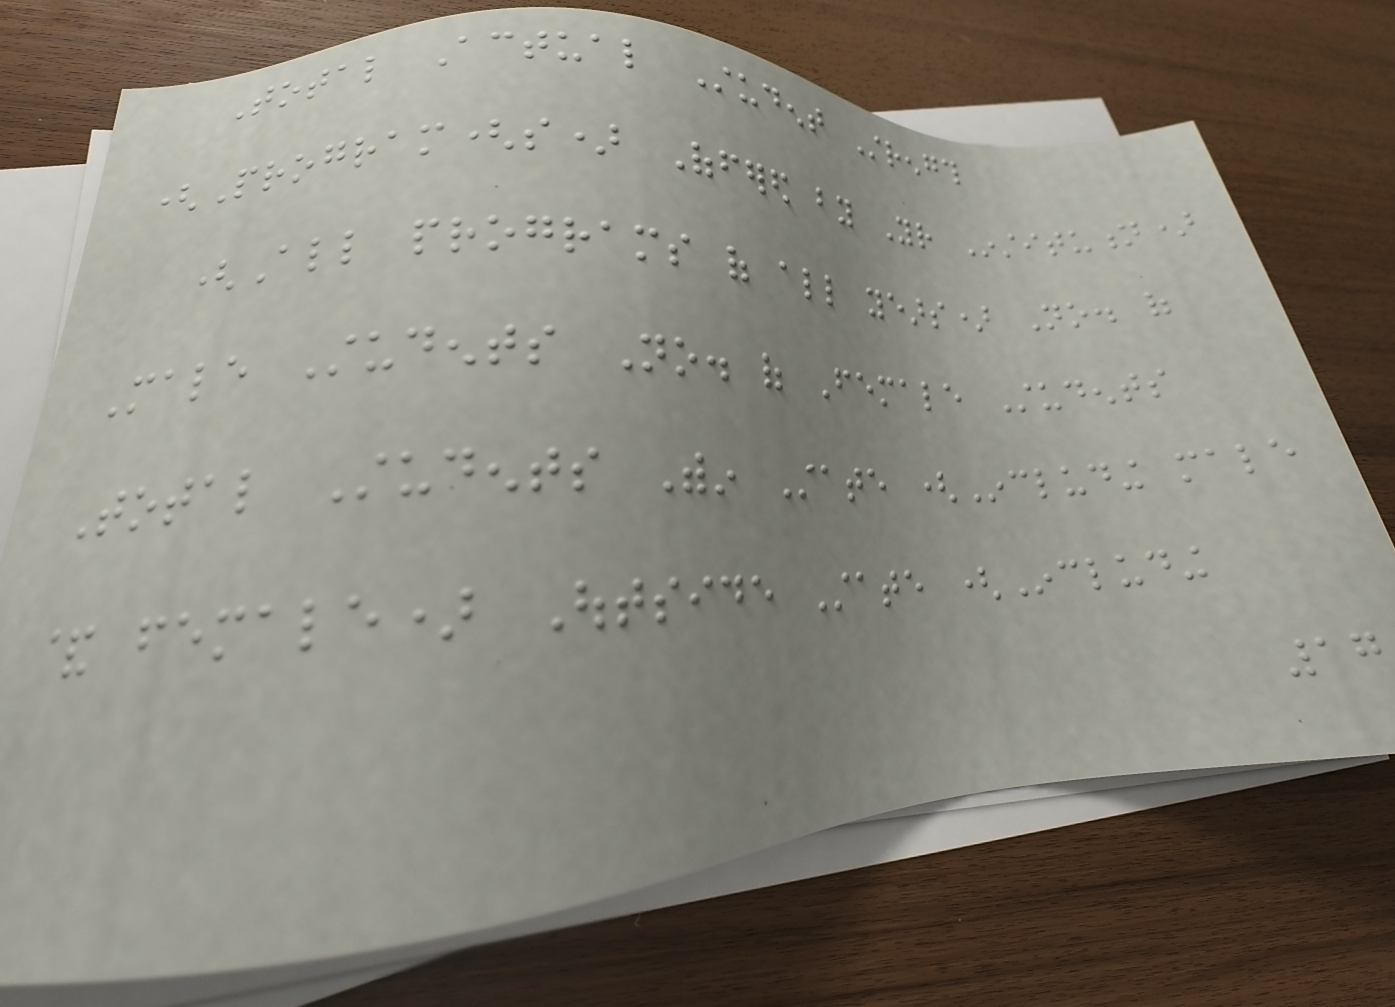Total Actual Student Strength
(Program(s) Offered by Your Institution)
(All programs of all years) No. of
Male Students No. of Female Students
Total Students Within State (Including male
& female) Outside State (Including
17
